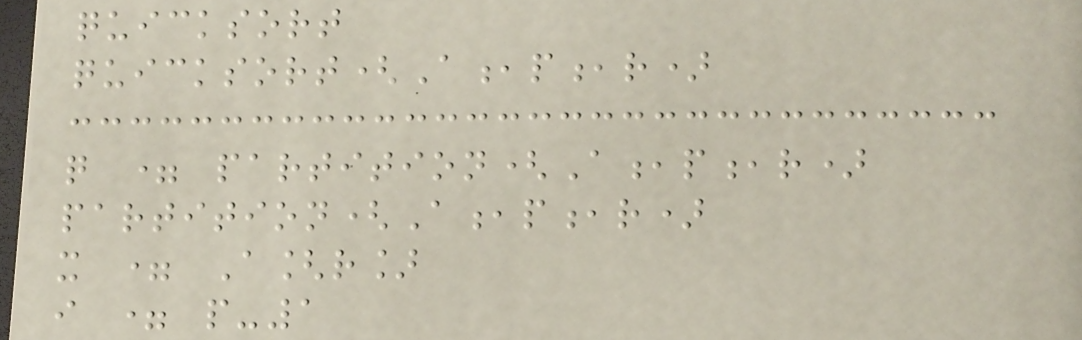quicksort
quicksort(A,p,r)
q = partition(A,p,r)
partition(A,p,r)
x = A[r]
i = p-1
